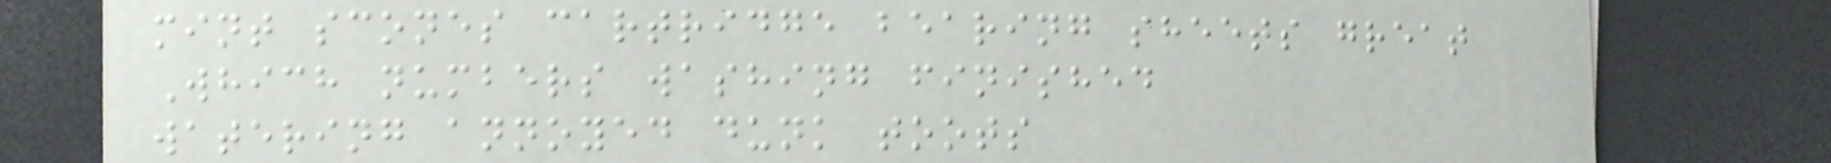mint scones cartridge bearing sheets great
Which numbers washing finished
watering annoyed dunk toots
